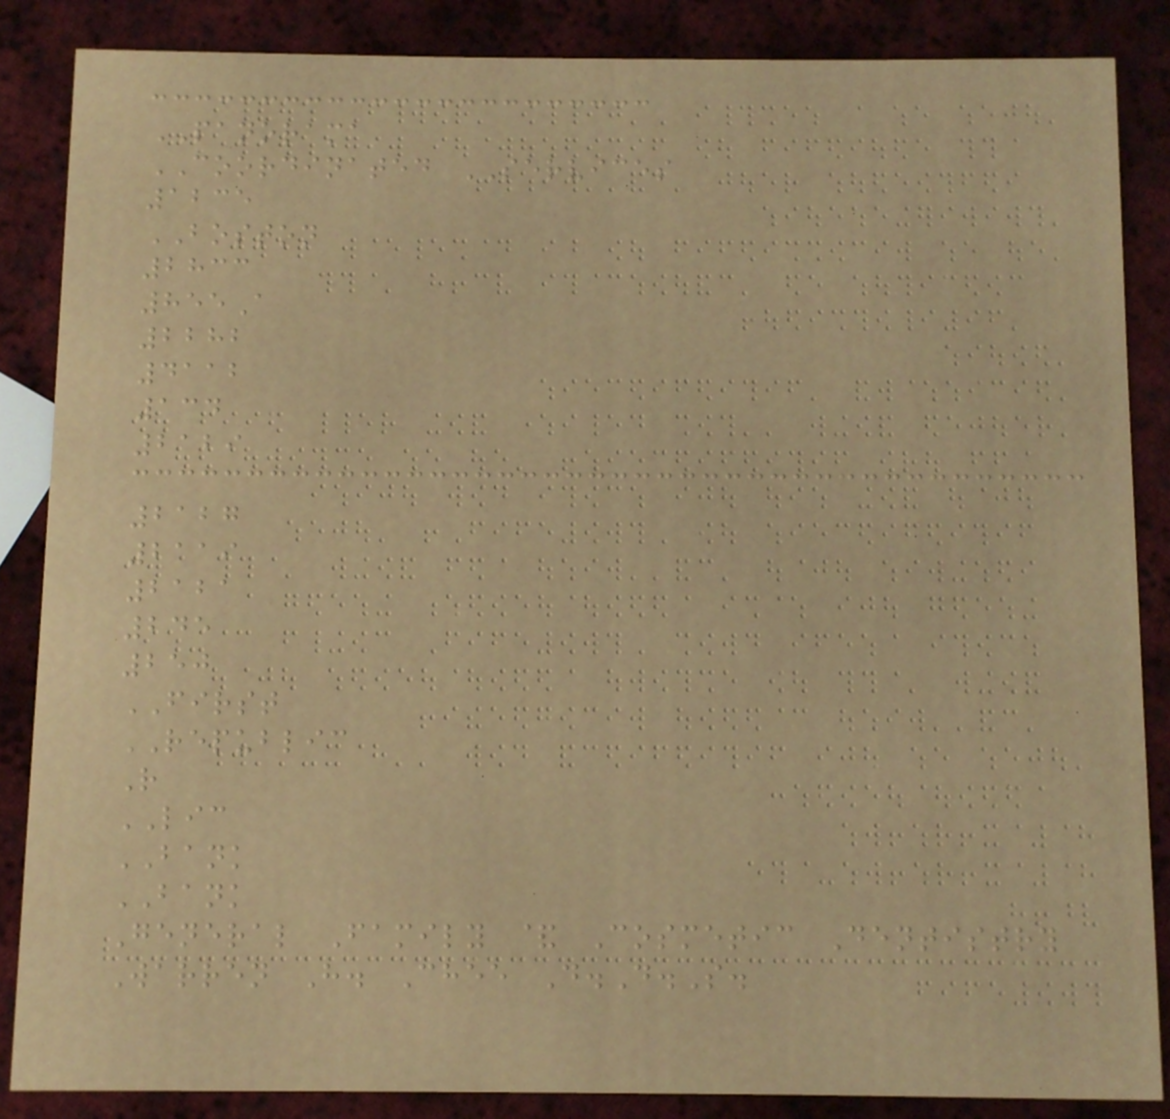PANORAMA
COORDINATED SERVICES
1235
BOSTON
2833
855A
2282
4112
134
2129
2127
2119
2121
245
250
FIRST
REPUBLIC
R
LIC
BANK
BANK
General Family & Cosmetic Dentistry
Warren H. Chee D.D.S.
